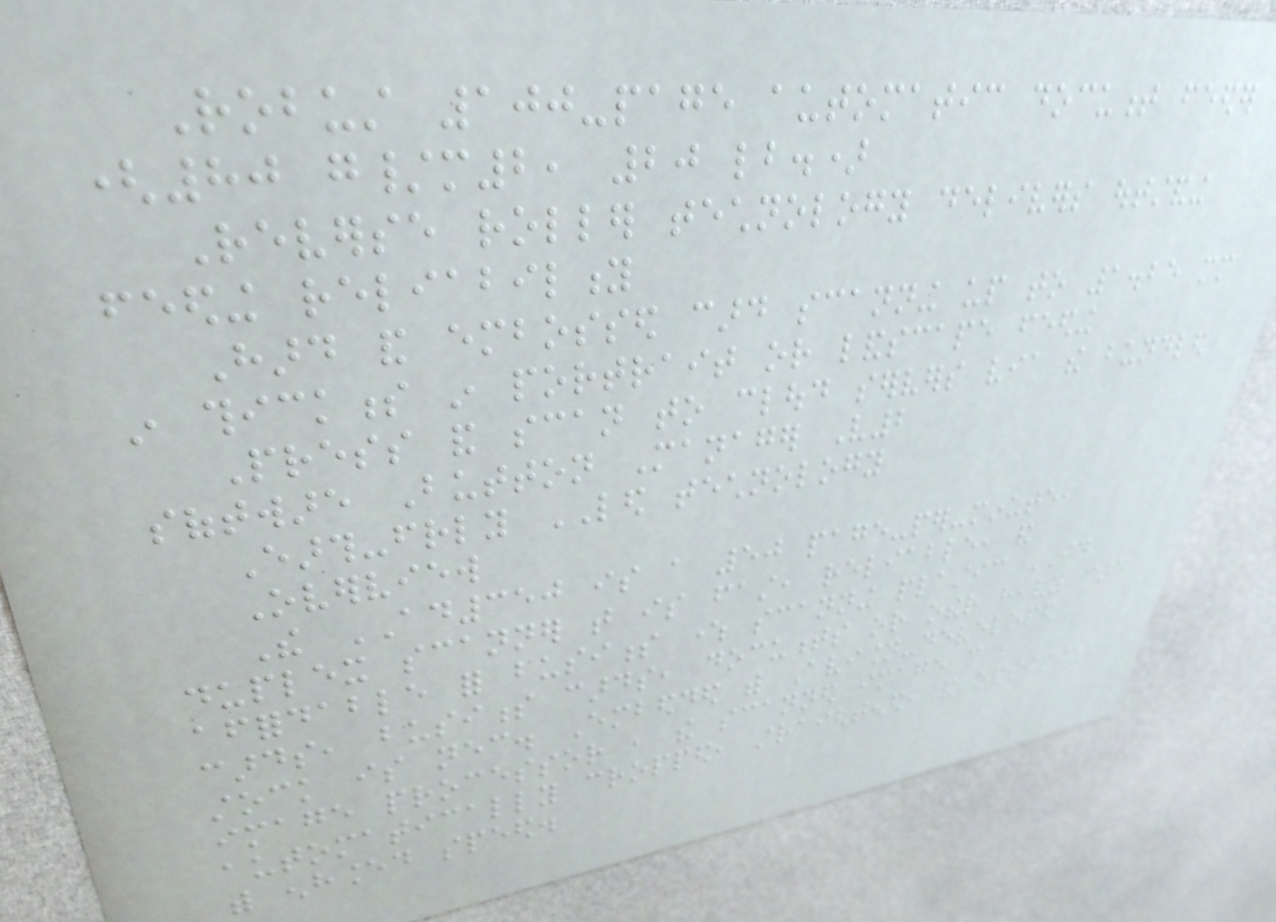Robust 100-page automatic document feeder
(80 g/m2, 20 lb.)
Reverse roller technology delivers outstanding
feeding reliability
Hard and embossed card scanning up to 1.25 mm
in thickness in portrait or landscape feeding
Press and scan to cloud servers via the bundled
software Button Manager V2
Earth-friendly LED technology
Overview
The AD350 is a 50 page-per-minute,
duplex scanner that is fast, reliable, and
affordable for business where scanning plastic ID
cards, business cards, documents or other heavy card
stock is necessary. Embedded with Avision-developed
image processor , the scanned image can be
automatically cropped, straightened, and optimized
with enhanced speed.
